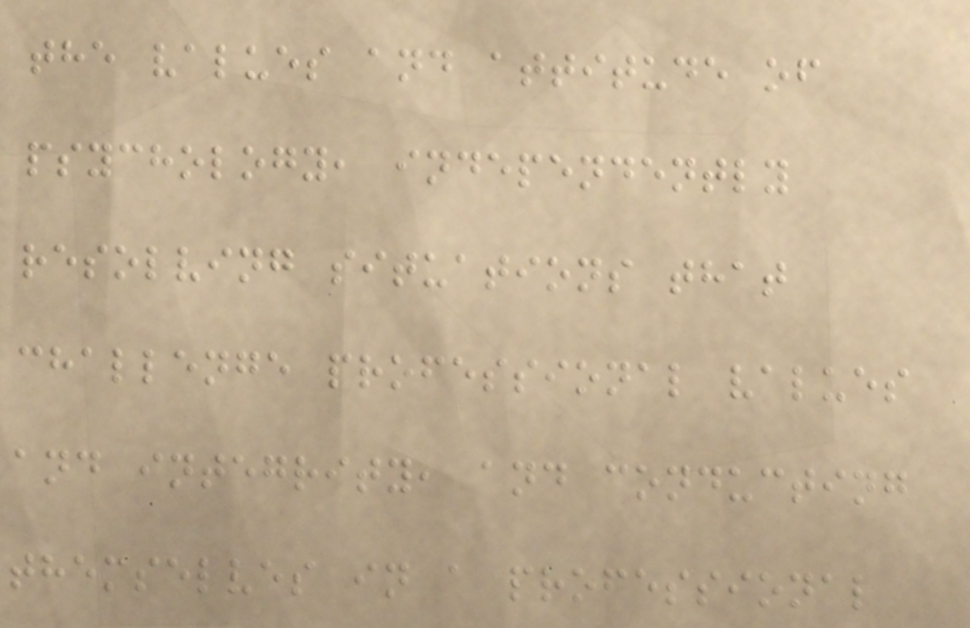the values and attitude of
psychology, independently
resolving situations that
challenge professional values
and integrity, and conducting
themselves in a professional
